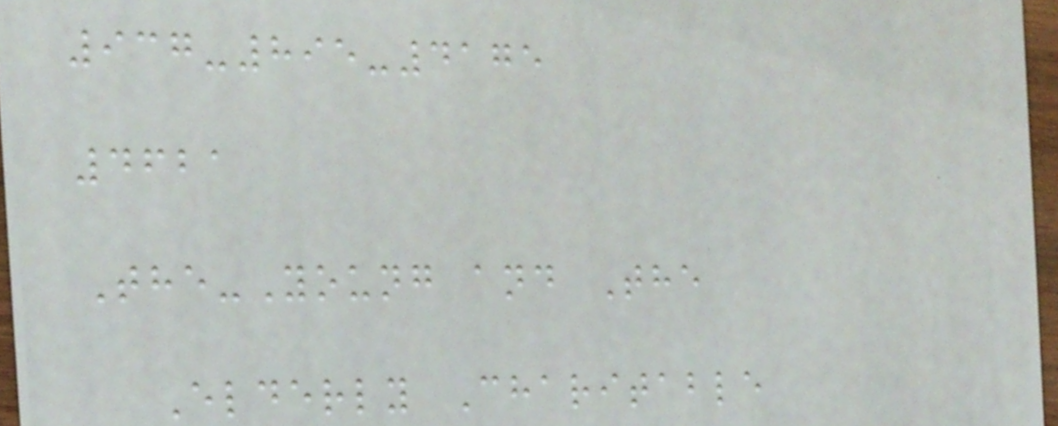937-895-4175
4621
The-Young and The
Elderly Charitable
